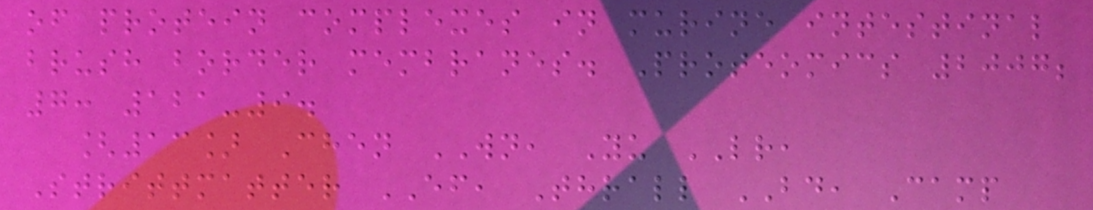of protein complexes in murine intestinal
brush border membranes. Proteomics 2007;
7: 121-9.
[13] Chen WN, Yu LR,
Strittmatter EF, Thrall BD, Camp
